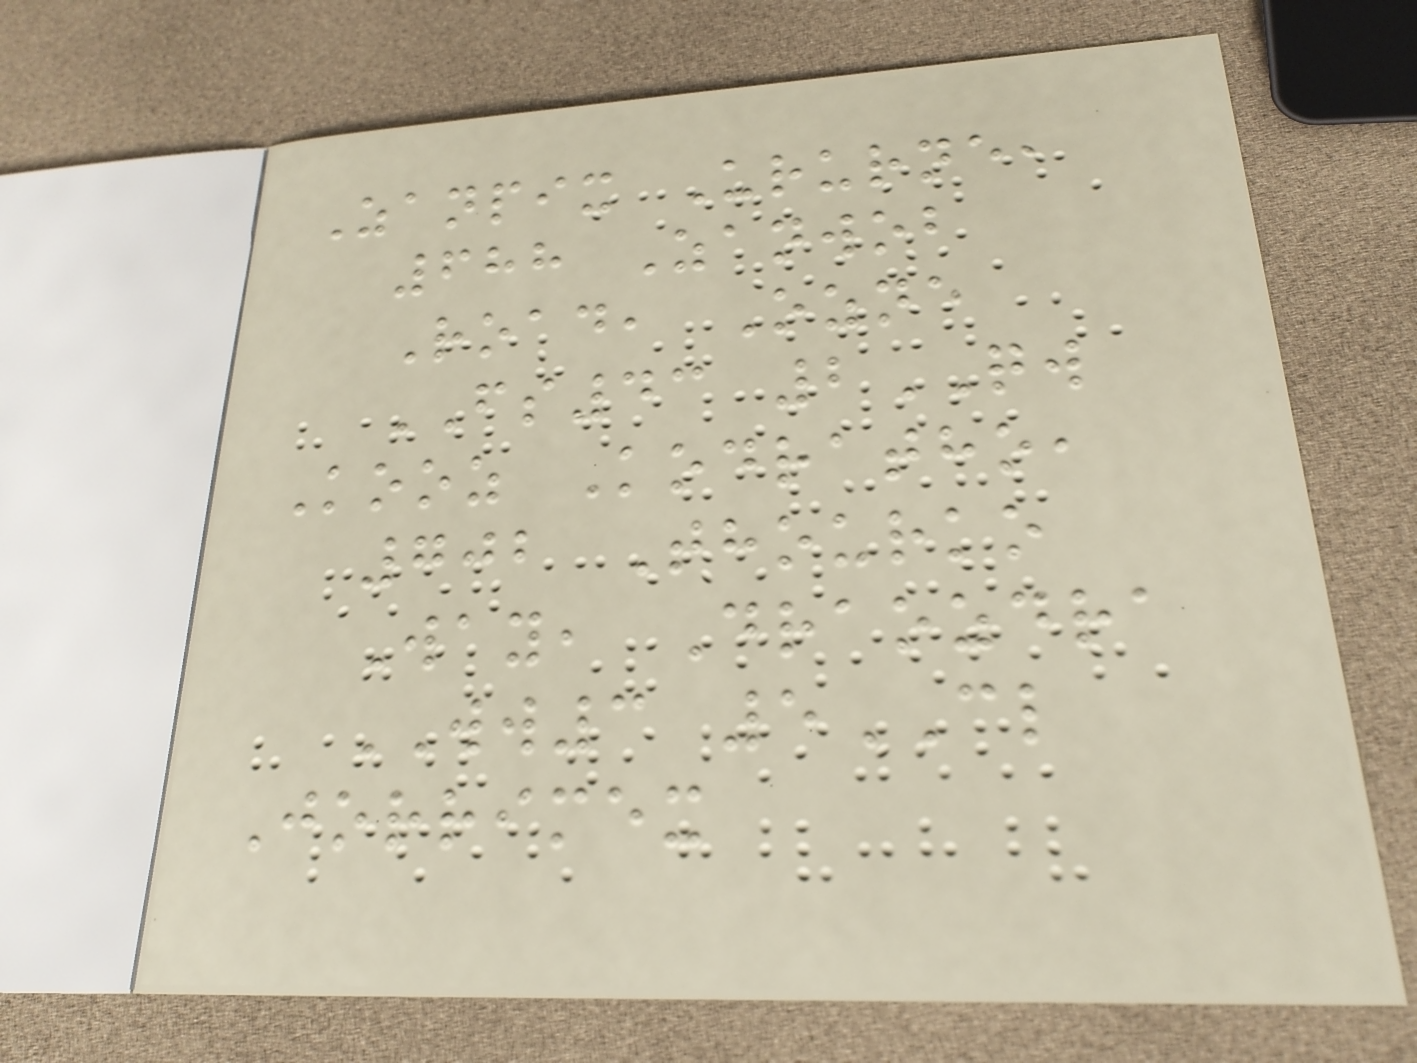Zanpix Ururne,
688 Zanwob
Road, Ozne
FS43 2QW
Kooz Kodratho,
702 Thourko
Way, Draozdra
WW3 5CL
Jorrimex
